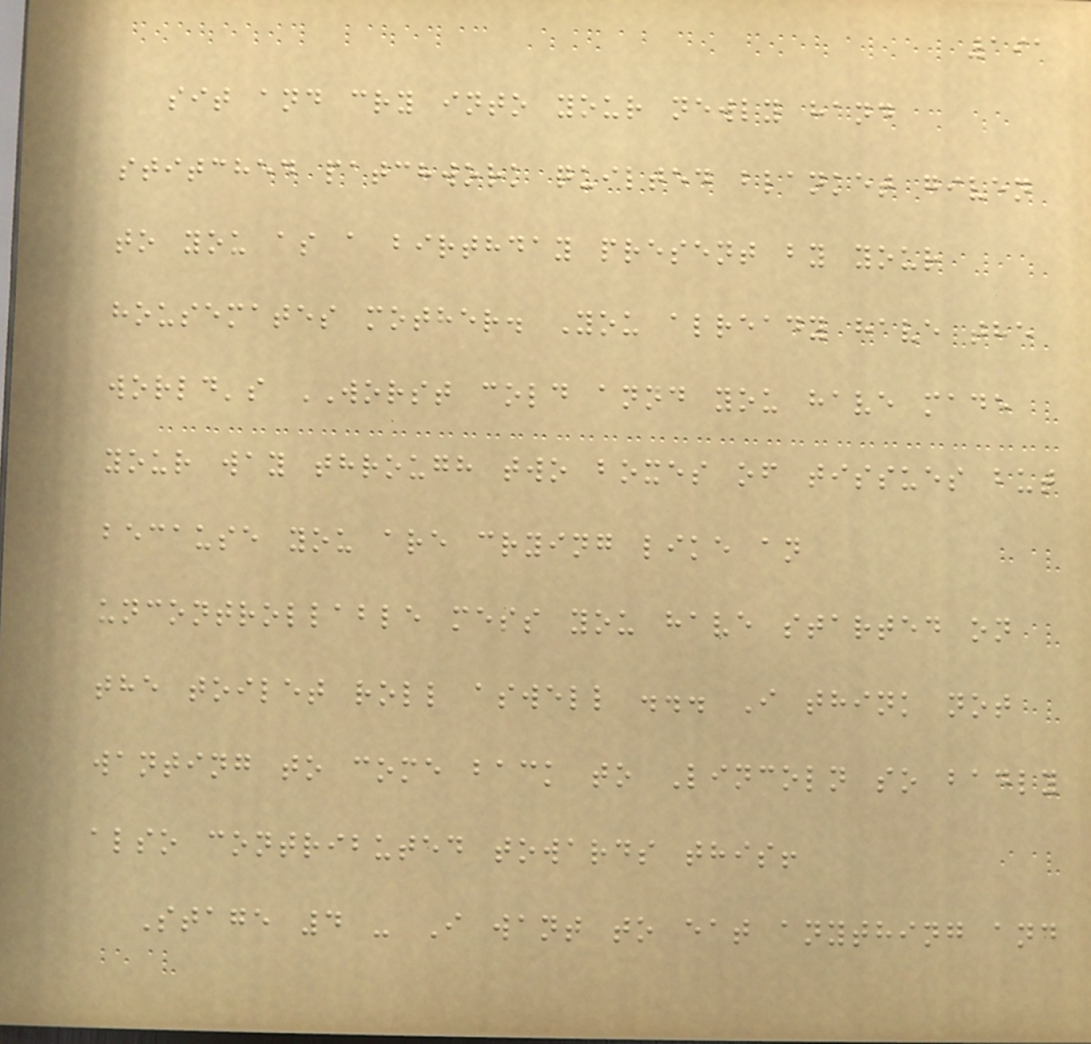191
sit and cry into your newly hand
stitched patchwork quilted blanket given
to you as a birthday present by your
housemates mother. You already have the
world's WORST cold annd you have made
your way through two boxes of tissues but
because you are crying like an
uncontrollable mess you have started on
the toilet roll aswell ... I think not
wanting to come back to Lincoln so badly
also contributed towards this!
Stage 4 - I want to eat anything and
